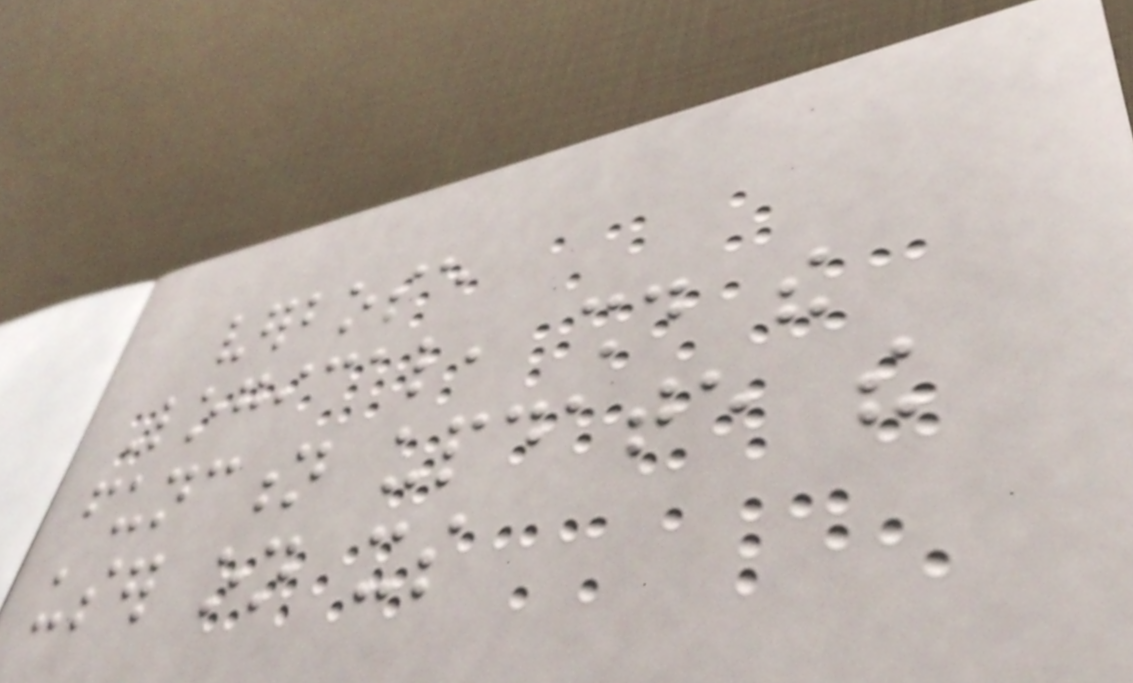verbose
Logical, should the
function update the
user on its
